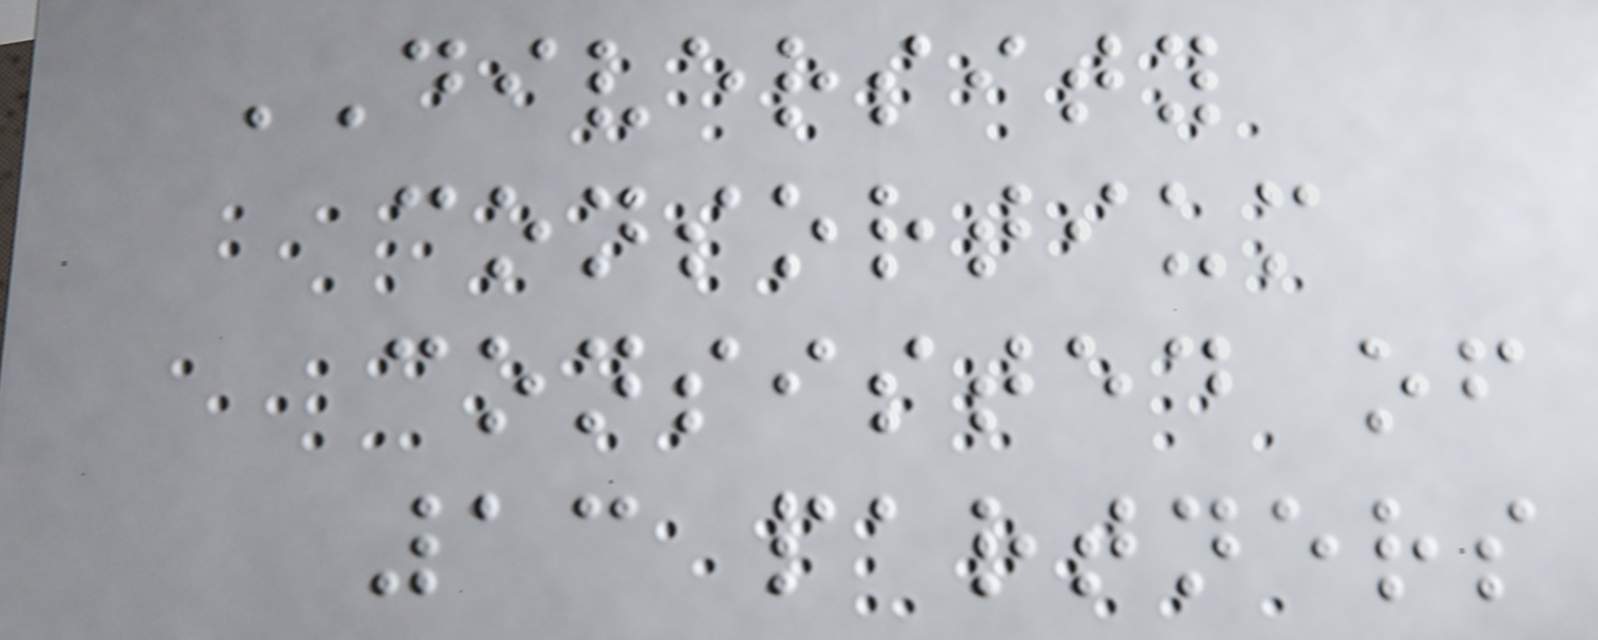DIVERSITY
consortium
consisted of
13 partners
